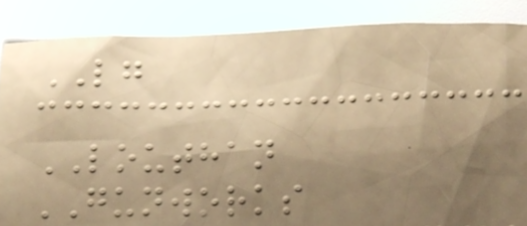LG
LOUTHAN
GUNWORKS
